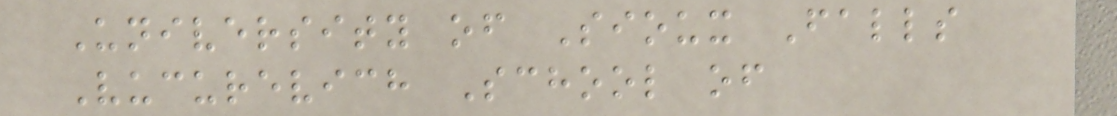University of Sioux Falls
Vucurevich School of
